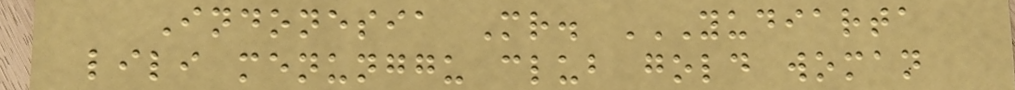Indonesia Mr. YUDIARTA
LILI MENUNGGU CLUB GOLD WOMAN
